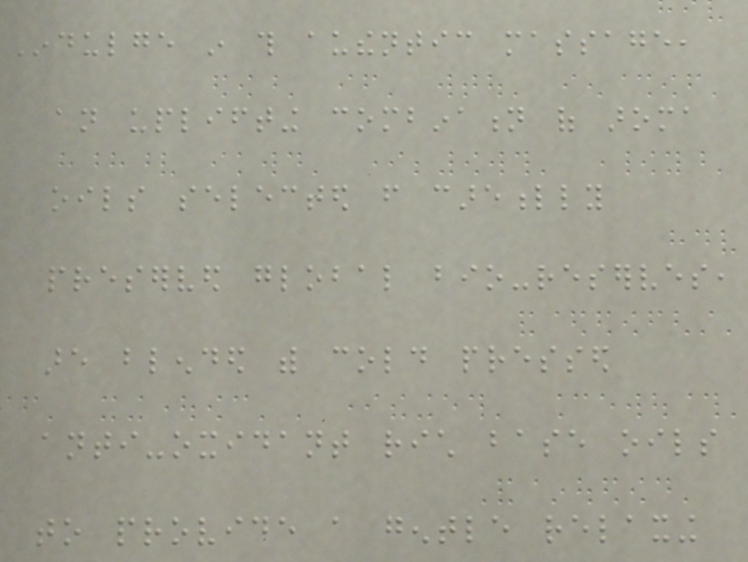Indulge in this authentic massage,
an uplifting combination of aroma
oils selected from carefully
preserved global bio-reserves,
are blended with cold pressed
anti-oxidant rich base oils
to provide a gentle relaxing
